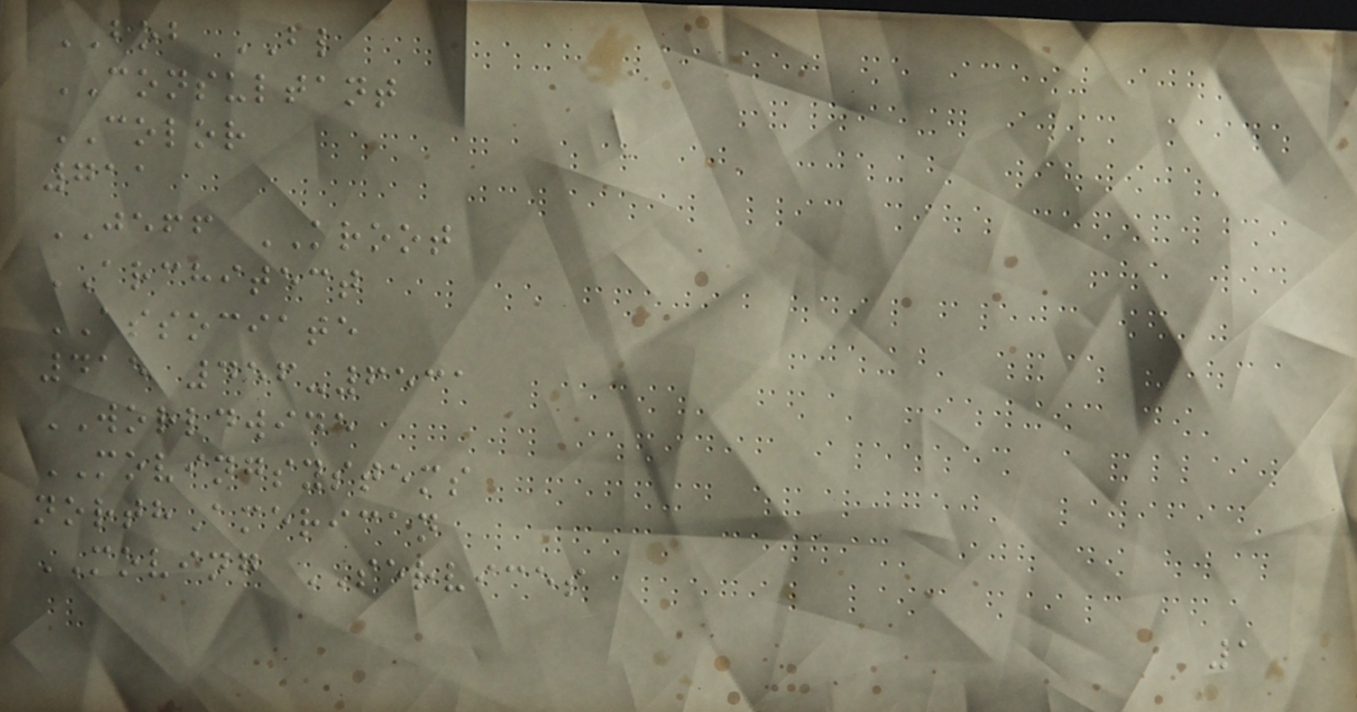BOB BL
CONSULTANT
COLOR
711
JEFF KROOT
ARCHITECT
ASSOCIATE
415 456-6531
WORLDWIDE
MOVINGSYSTEMS
northAmerican
MOVING SERVICES
1
